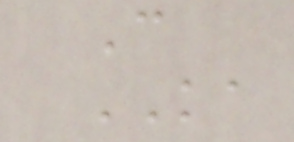C
KA
